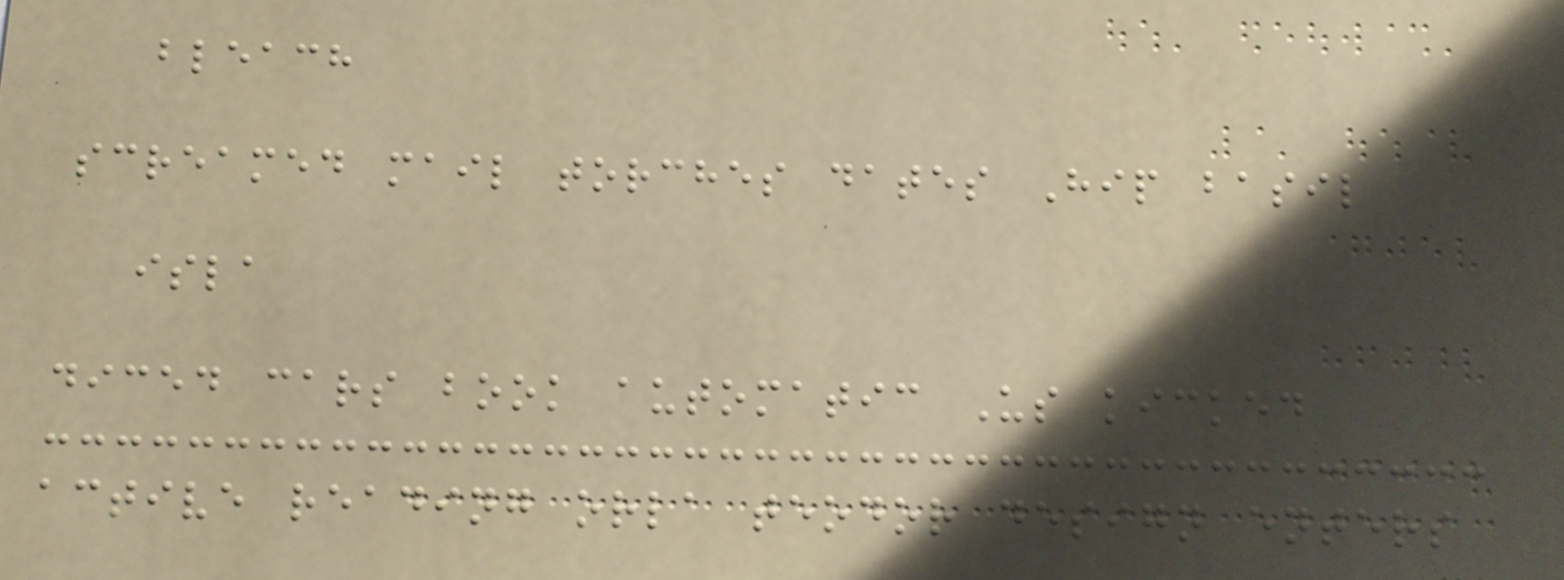bleach
screamed mail torches dates Hip basil
isla
diced cars book automatic Us kicked
active reading orla teodor design enters
